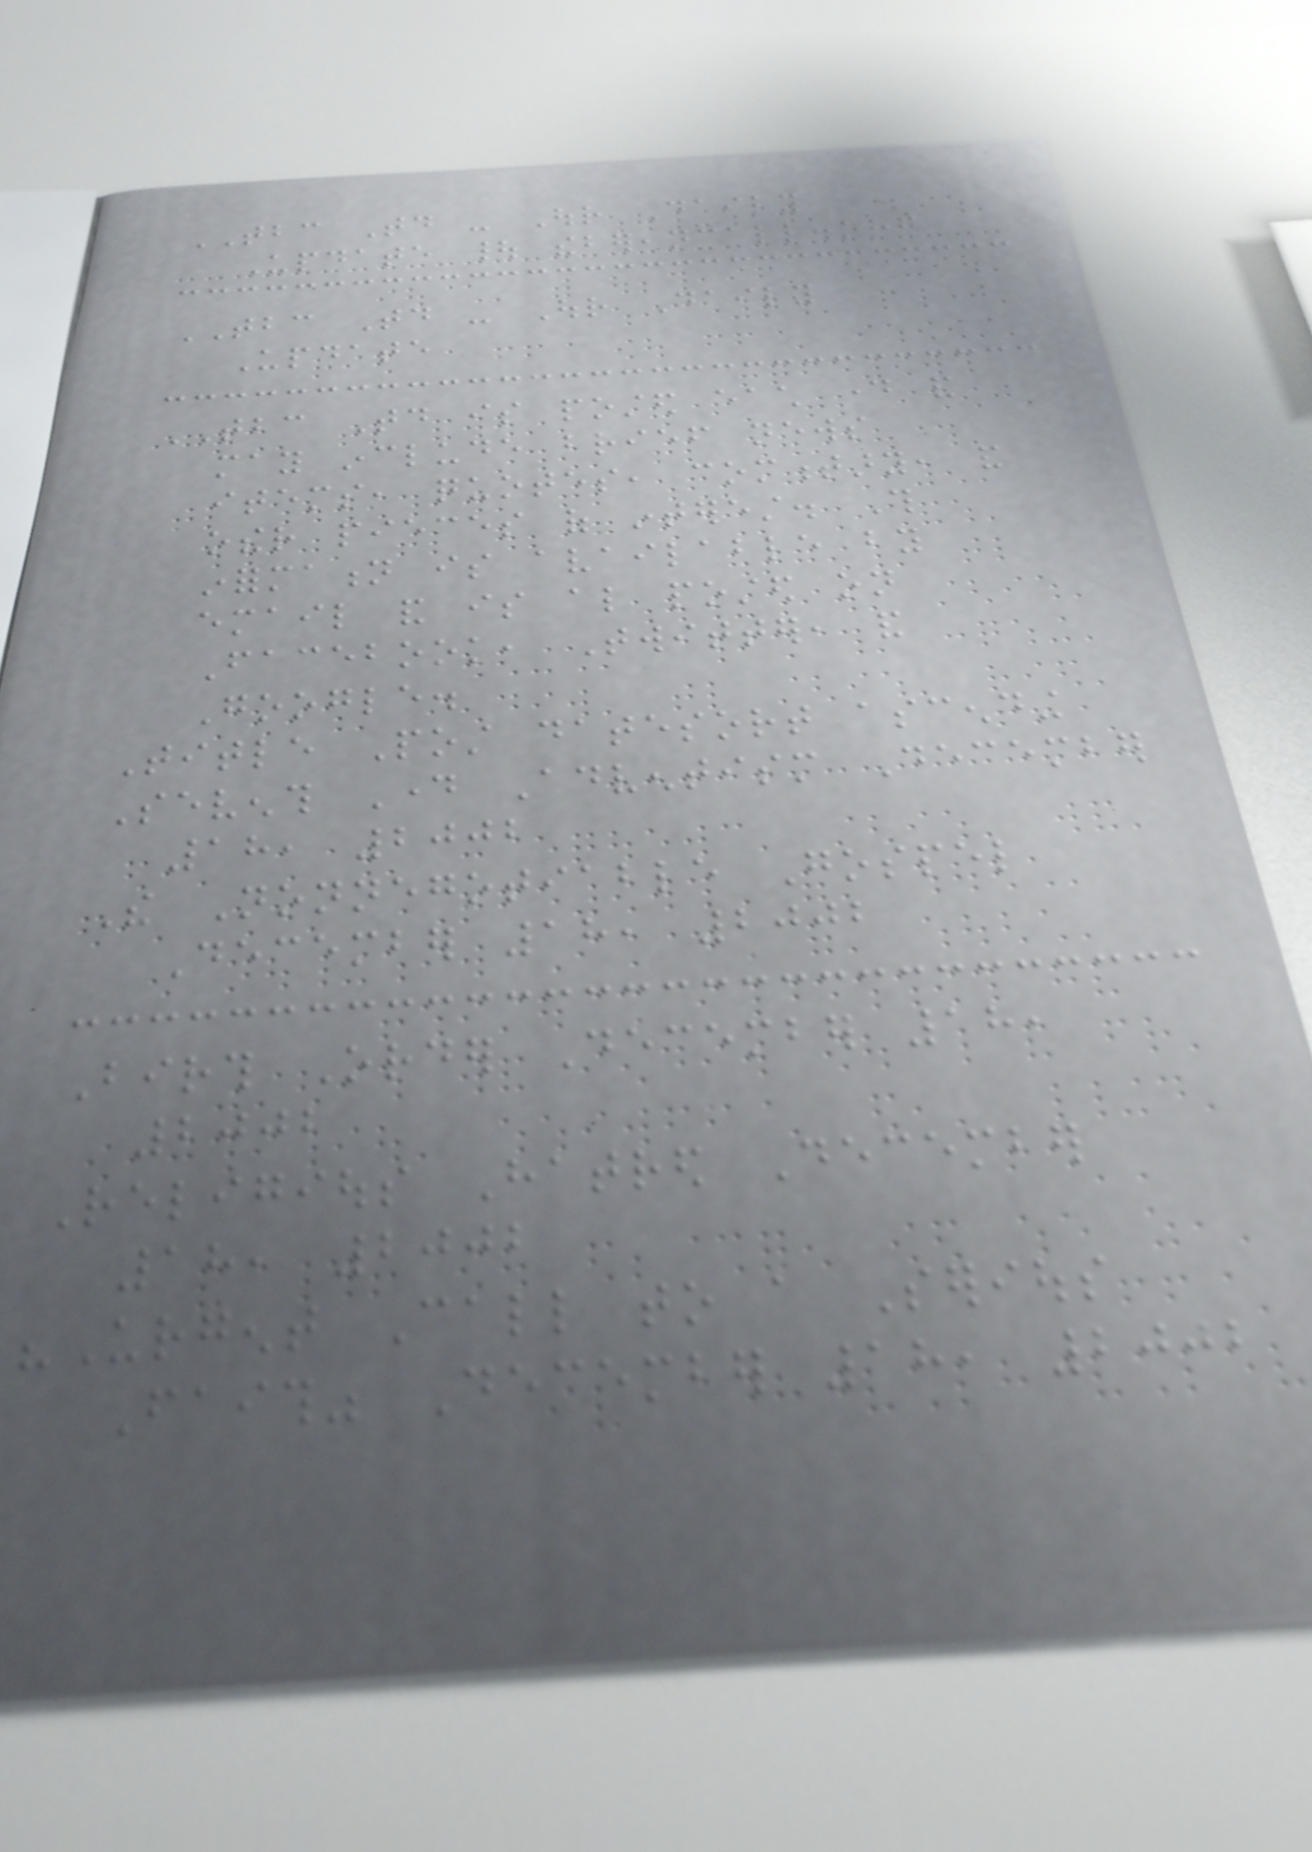TBC Today - Our Daily
Update | thebereancall.org
TBC Today - Our Daily
Update
TBC Today is posted each day and
may include brief news
items, quotes, commentary, and
other pieces of interest. This
information is available by
email and is also posted on
Facebook, Twitter, and
Google.
Title Post datesort ascending
Seventh Day Adventism December
18, 2002
The Nonnegotiable Gospel
December 18, 2002
Birth Order December 18,
2002
Religious Hatred December
18, 2002
"Urgent Call to a Serious
Faith" December 18, 2002
